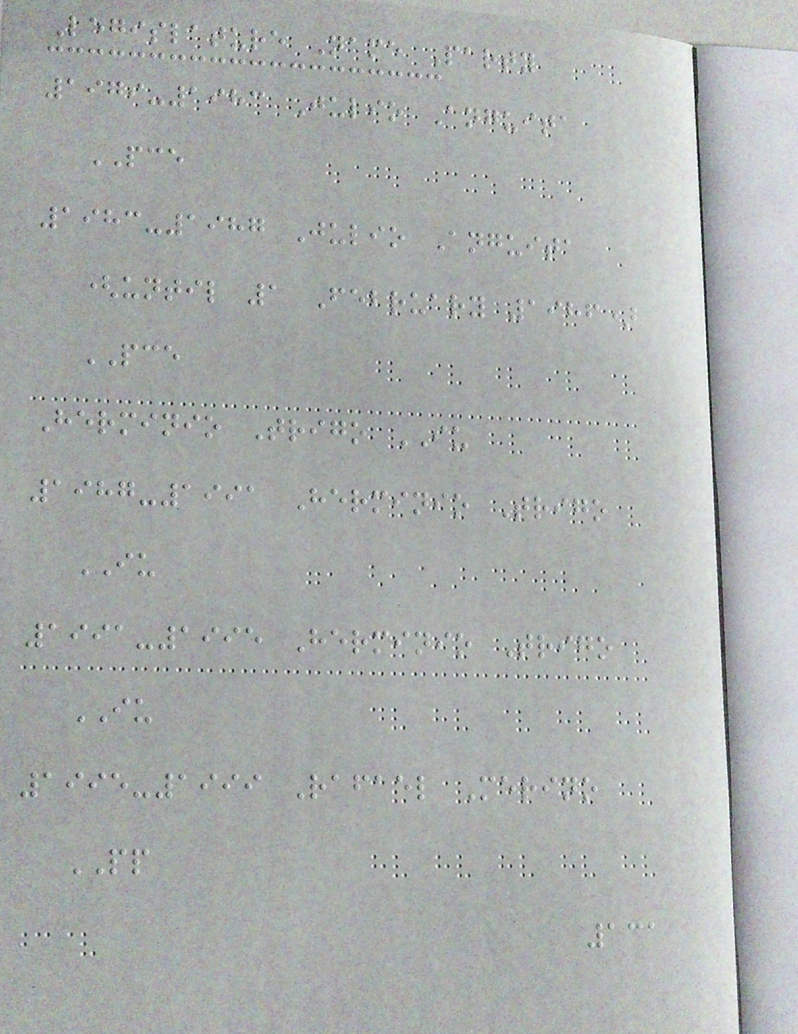Legislature Name Party
1979-1983 Julio Anguita
PCE
1983-1987 Julio Anguita
(until 1 February 1986)
PCE
Herminio Trigo IU
1987-1991 Herminio Trigo
IU
1991-1995 Herminio Trigo
IU
1995-1999 Rafael Merino
PP
131
